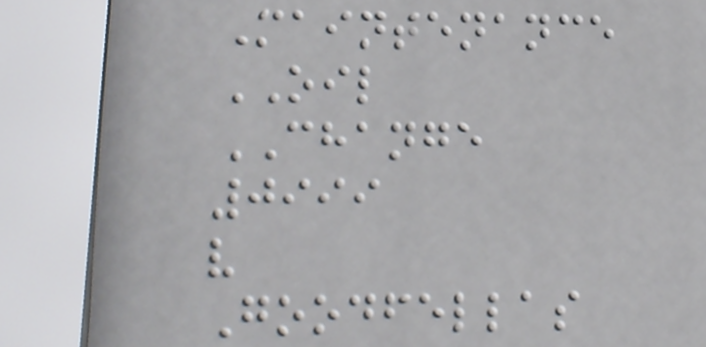Maintenance
OIL
CHANGE
0999
v
Goodfellas
